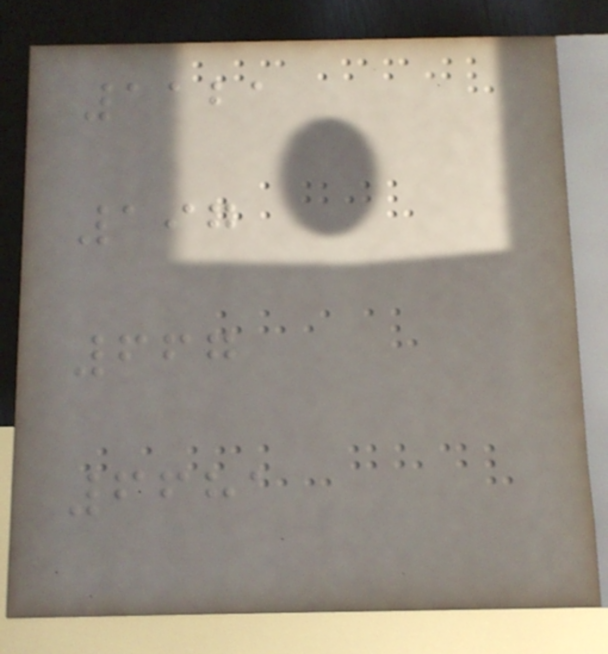1121
197
667
6681
